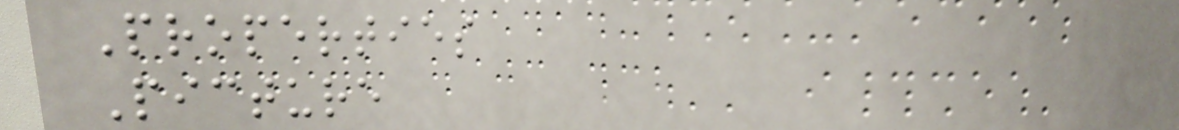Properties
Picture
